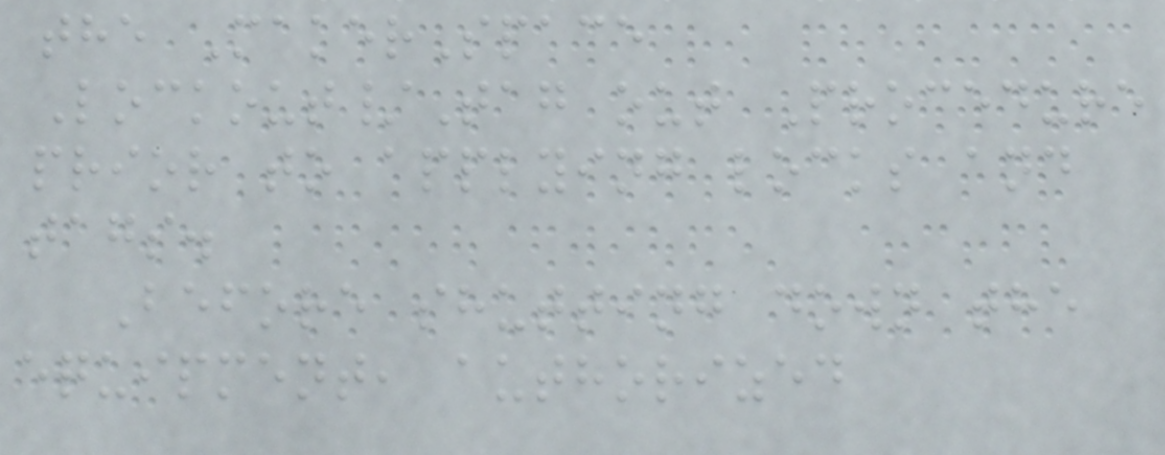the MakerSpace
Lockout/Tag out Procedure
prior to applying locks and
tags.
Before shutting down the
equipment, authorized
